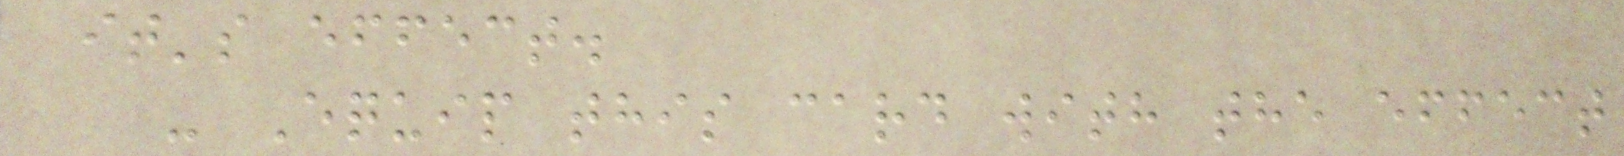it's effect.
- Equip this card with the effect
